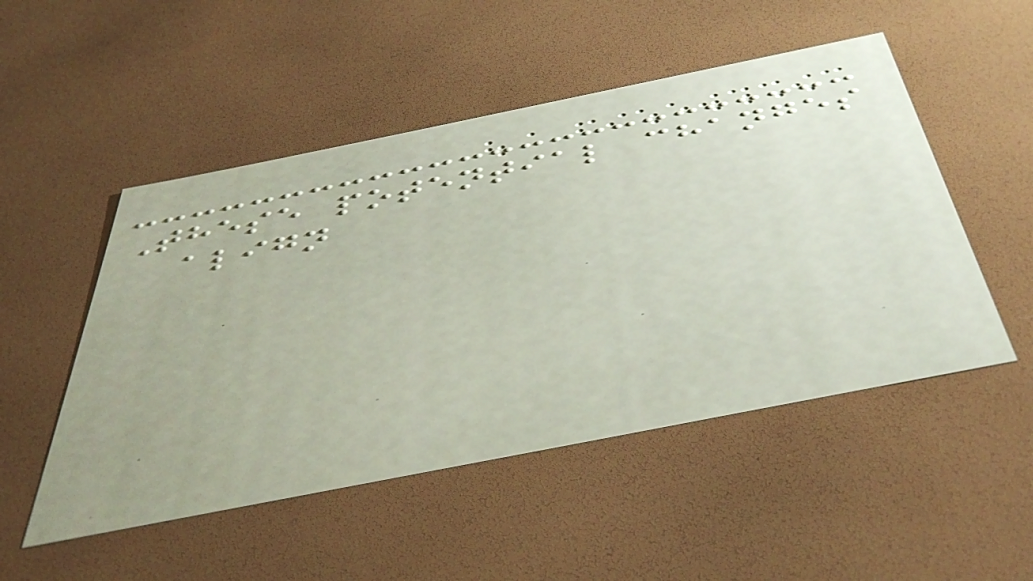These potential changes
align
